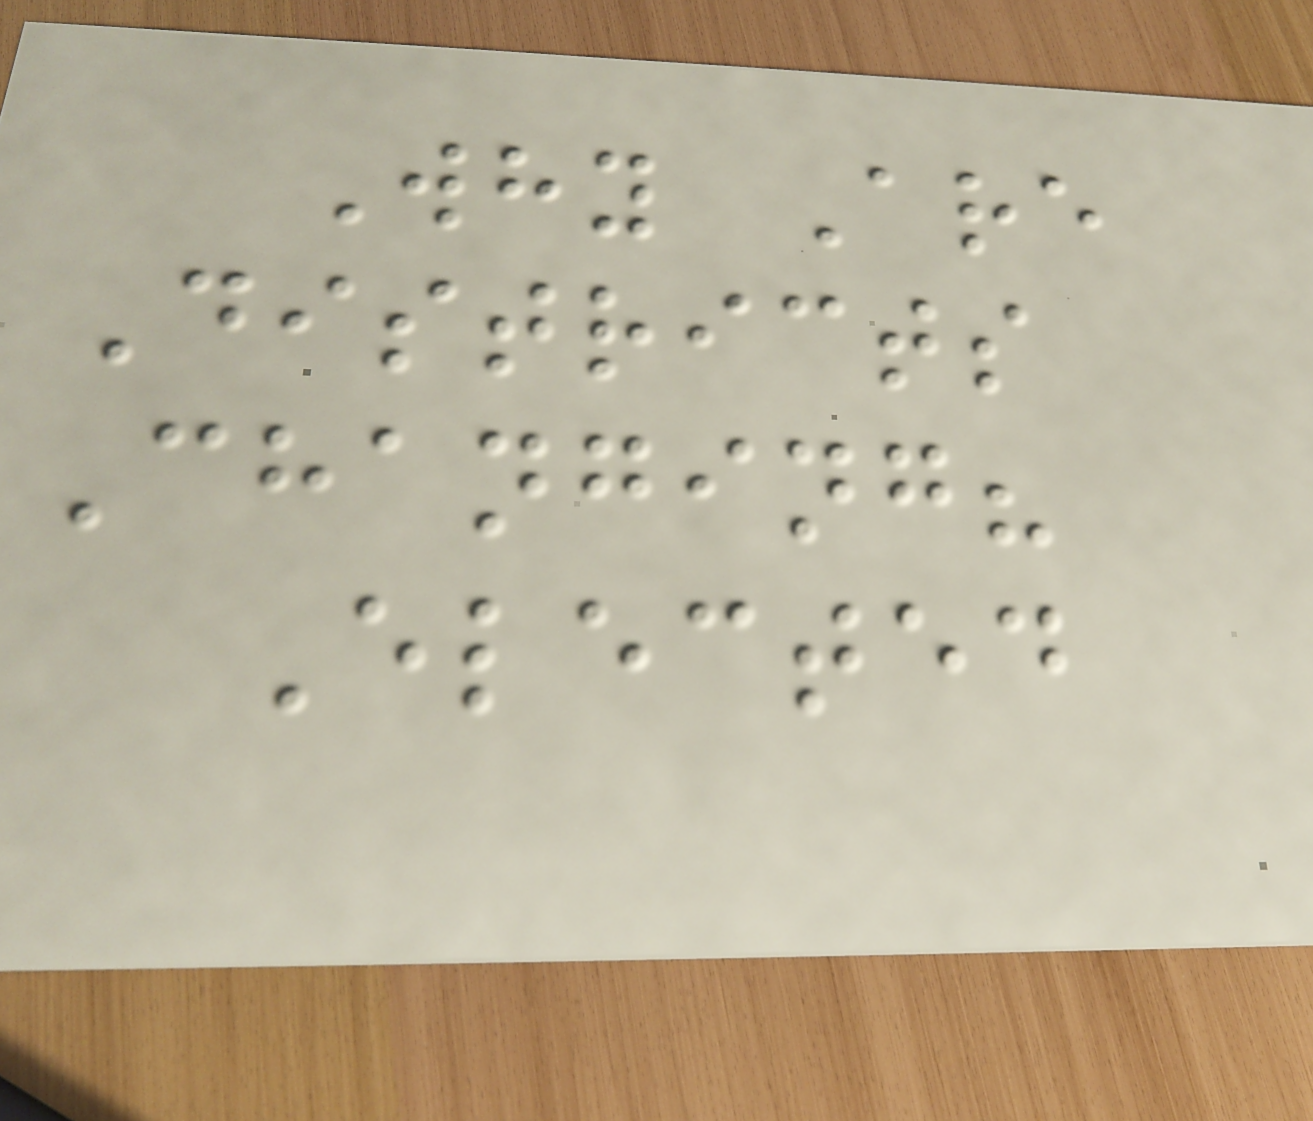Why Are
Districts
Changing?
Elected
